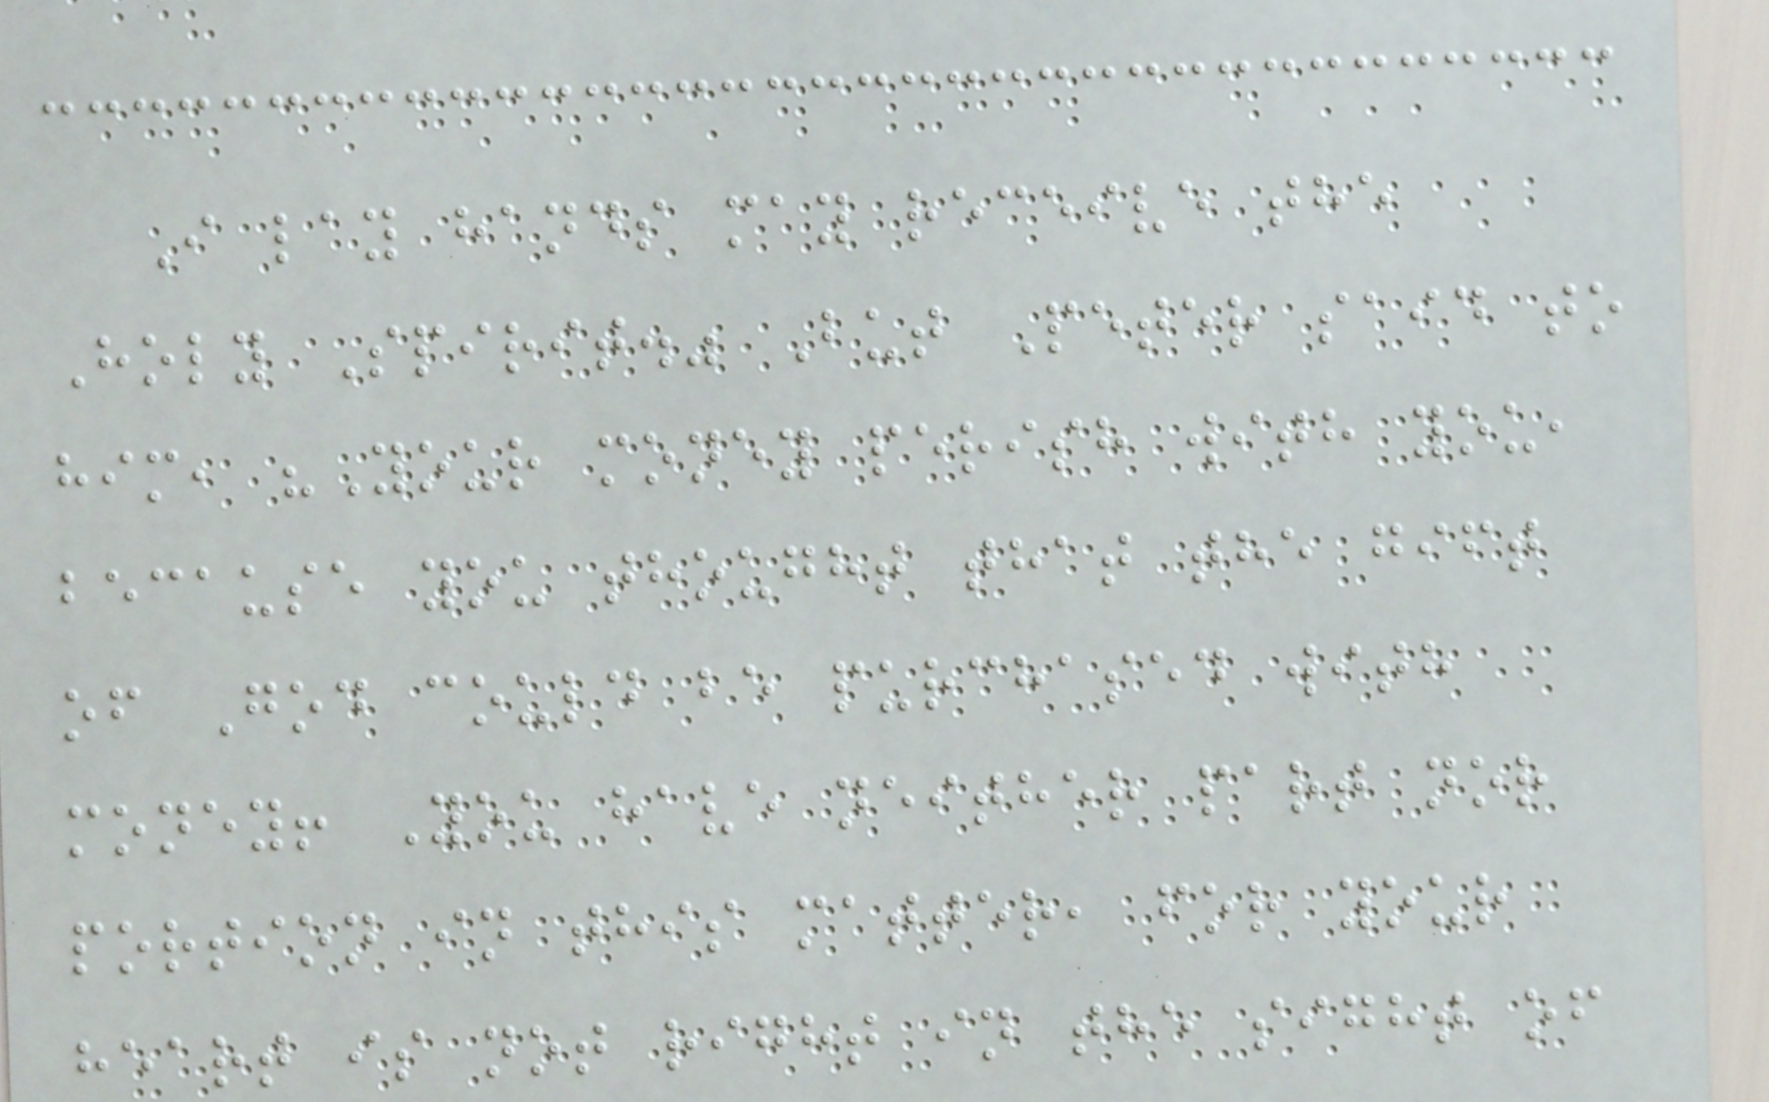I lay hands may receive the
Holy Spirit." But Peter said to
him, "Your money perish with you,
because you thought that the gift
of God could be purchased with
money! You have neither part nor
portion in this matter, for your
heart is not right in the sight of
